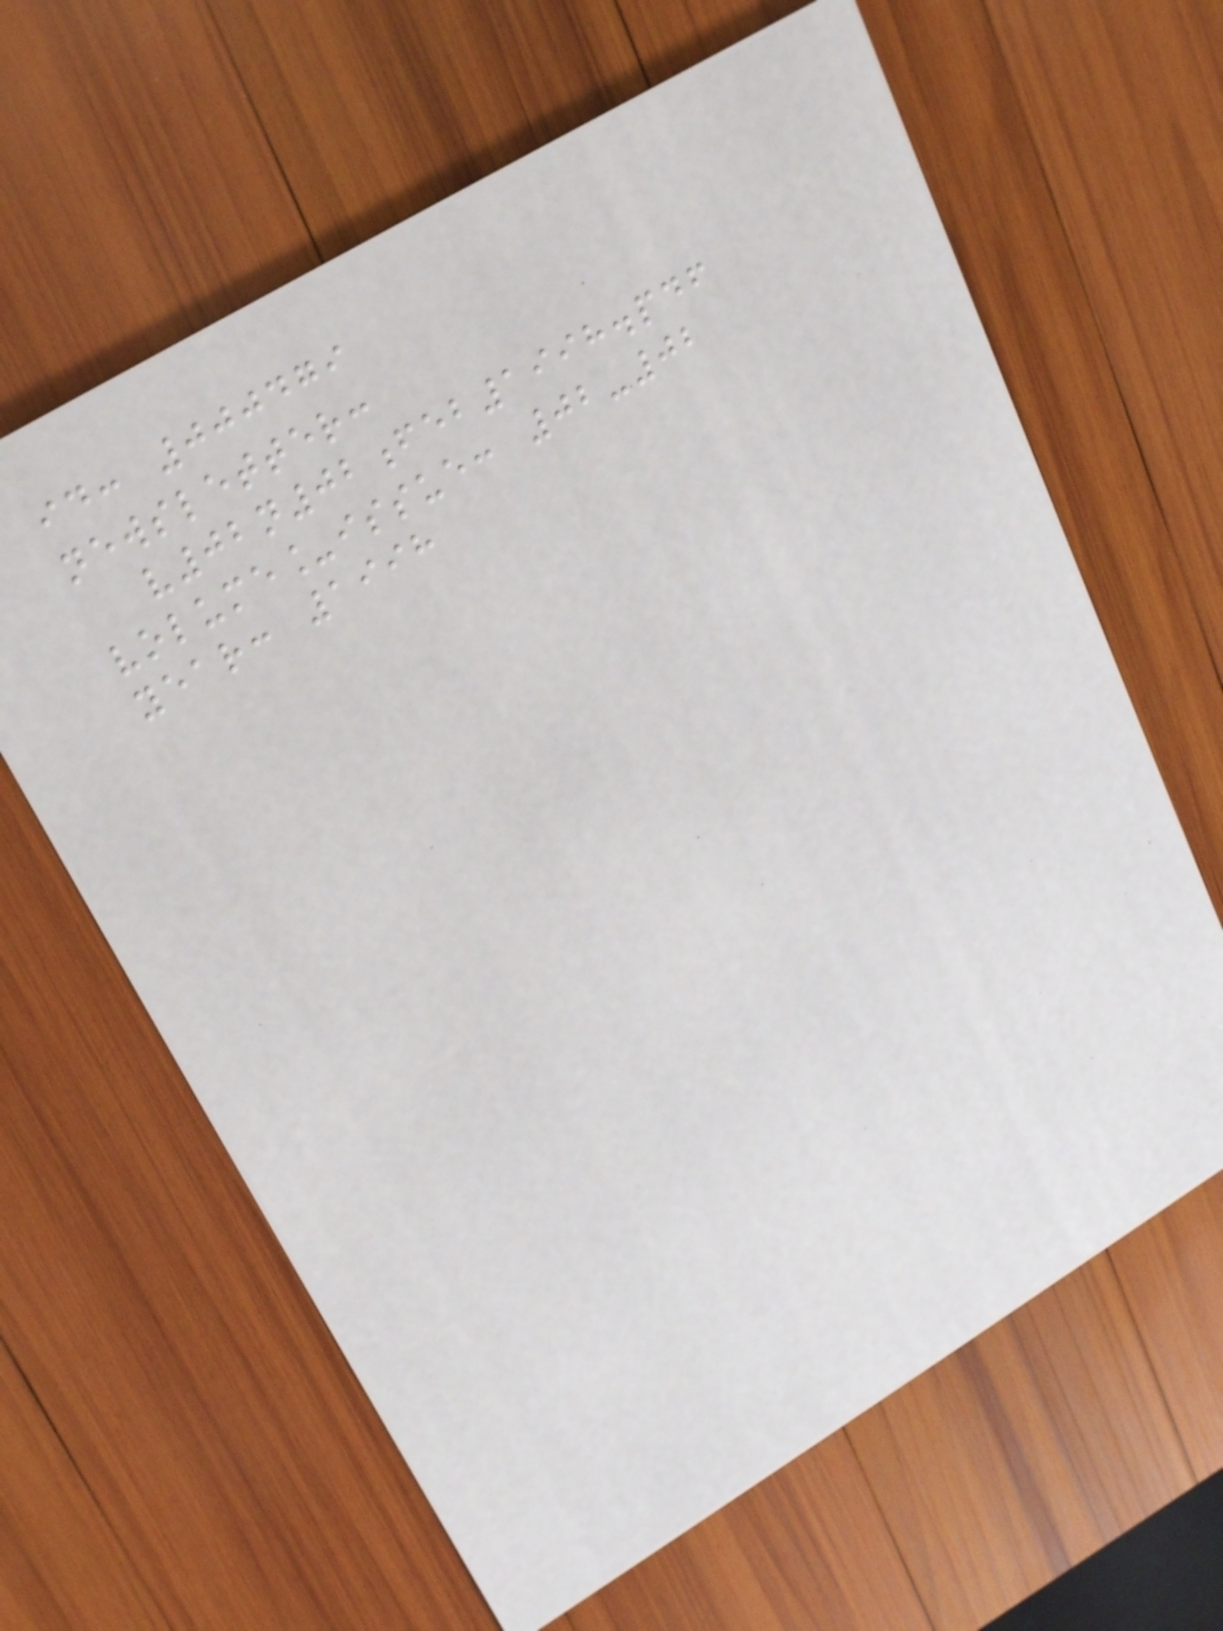id: 000479
newsletter:
v02n02feb1998.pdf
volume_issue: 02-02
year: 1998
